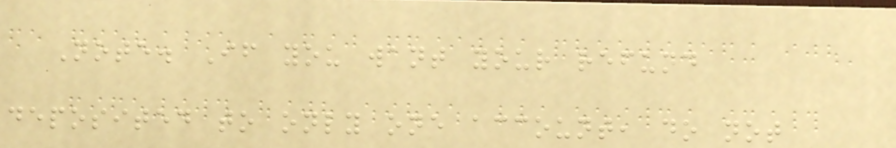Note. If you want your refund
deposited to only one account, do not
